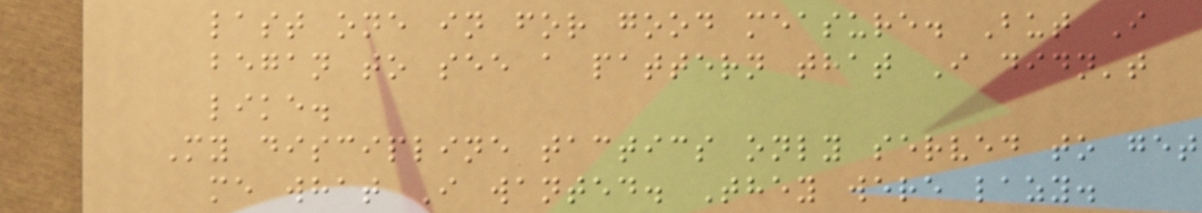last one in for good measure. But I
began to see a pattern that I didn't
like.
My discipline tactics only served to get
me what I wanted. They were lazy.
